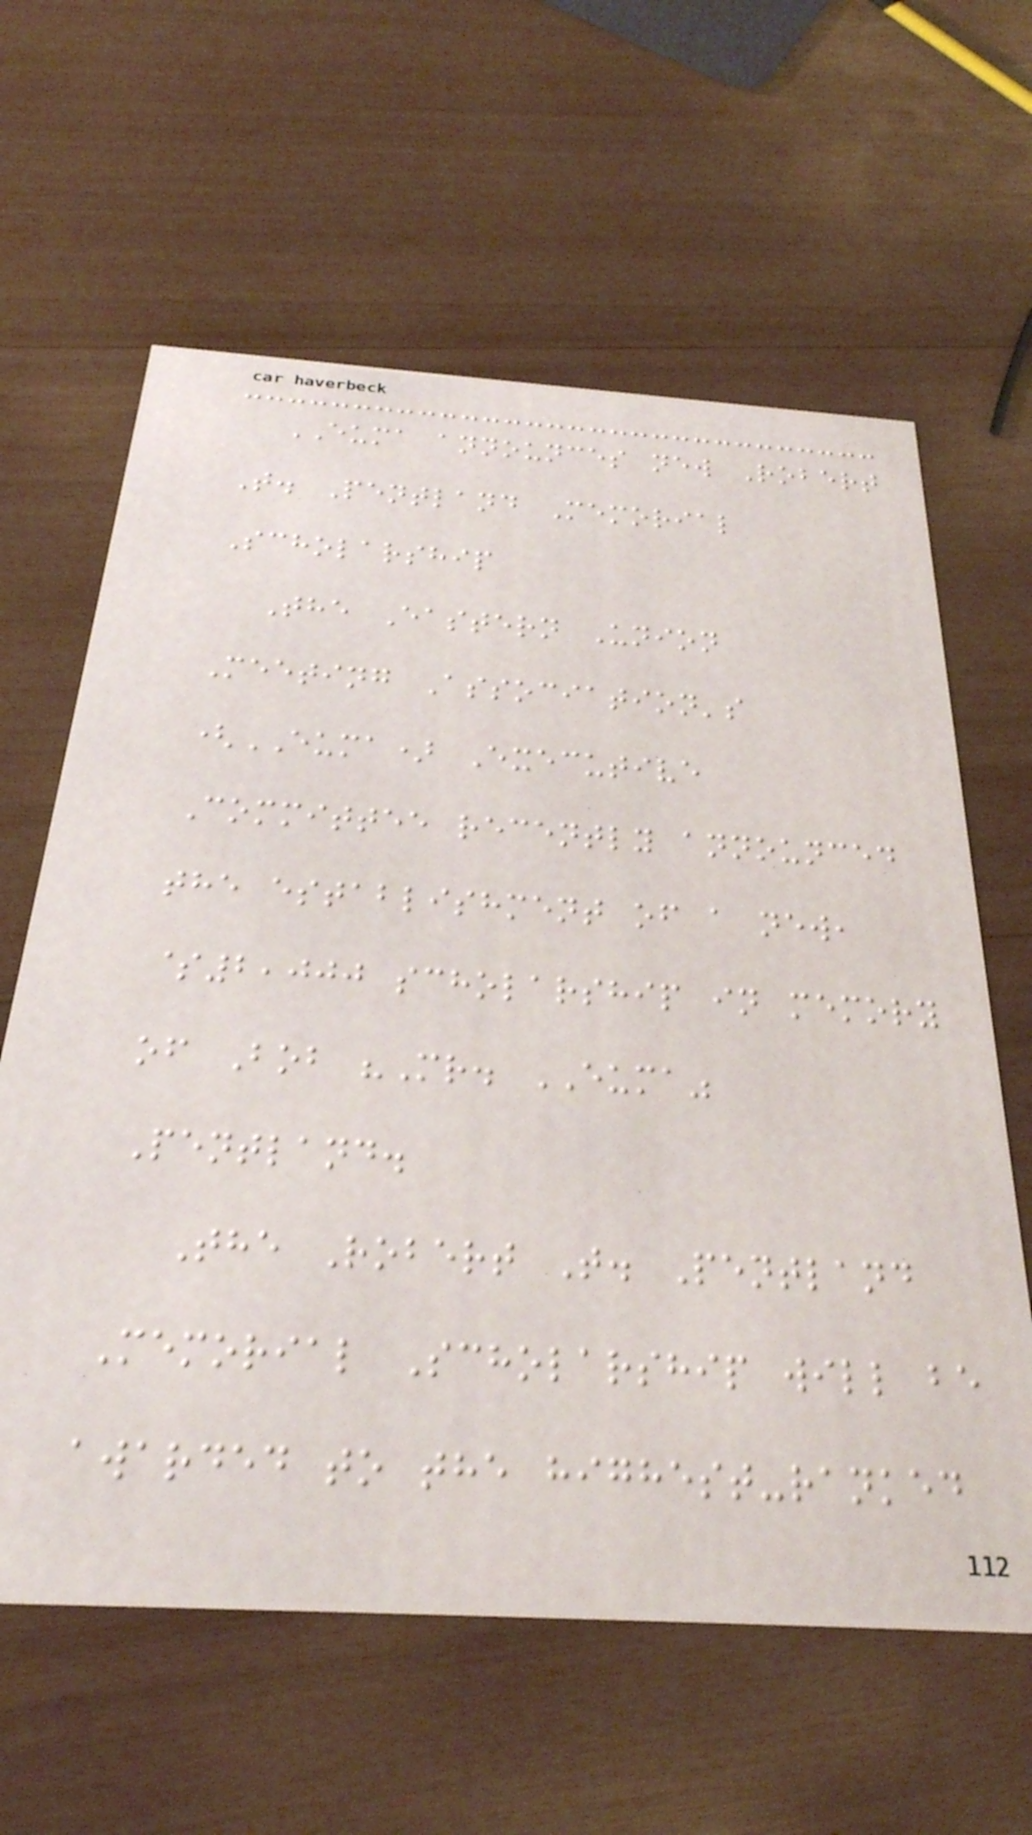EUMA announces new Robert
T. Pentland Memorial
Scholarship
The Eastern Union
Meeting Association's
(EUMA) Executive
Committee recently announced
the establishment of a new,
$2,000 scholarship in memory
of Bob "Mr. EUMA"
Pentland.
The Robert T. Pentland
Memorial Scholarship will be
awarded to the highest-ranked
